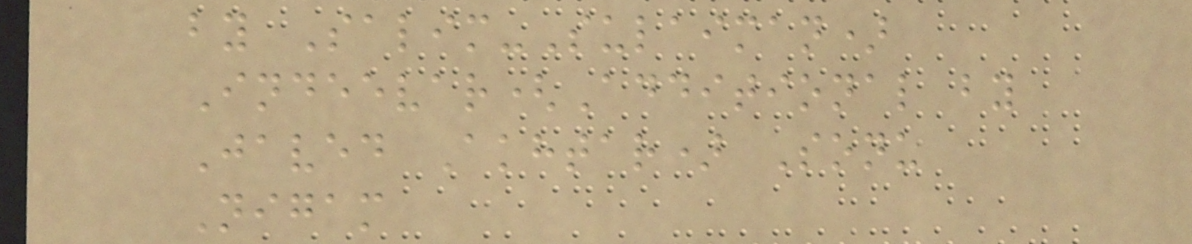by Salim-Sulaiman)
Indeevar(Additional by
Javed Akhtar) Sonu
Nigam
